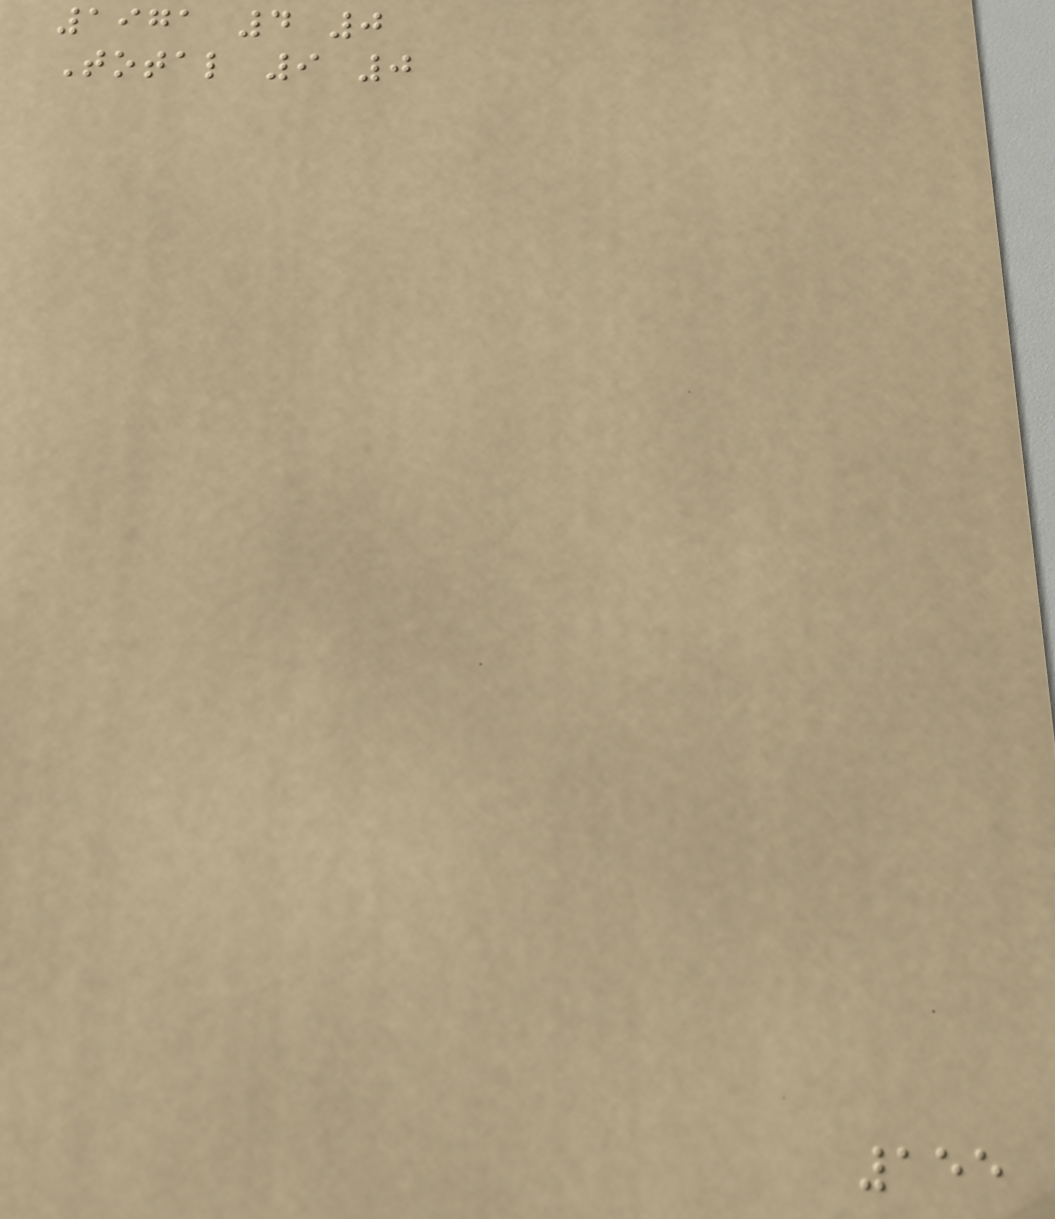1971 4 0
Total 9 0
155
